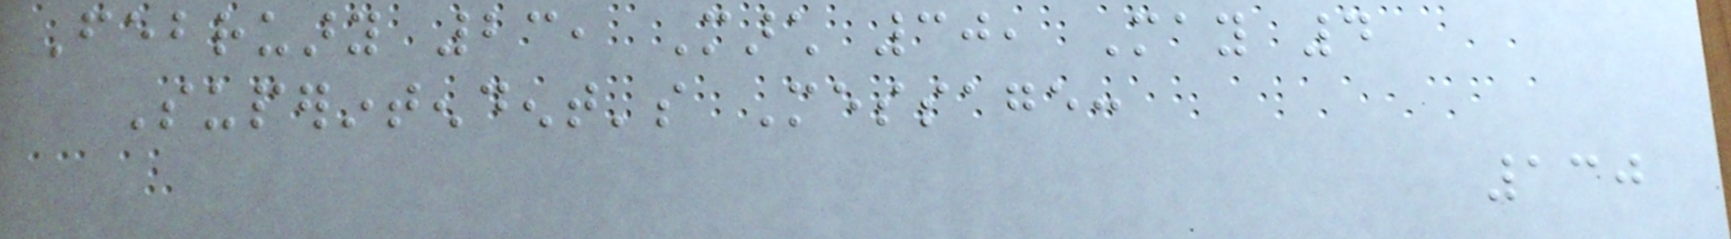February 23, March 30, May 4
Superintendent's Message:
130
